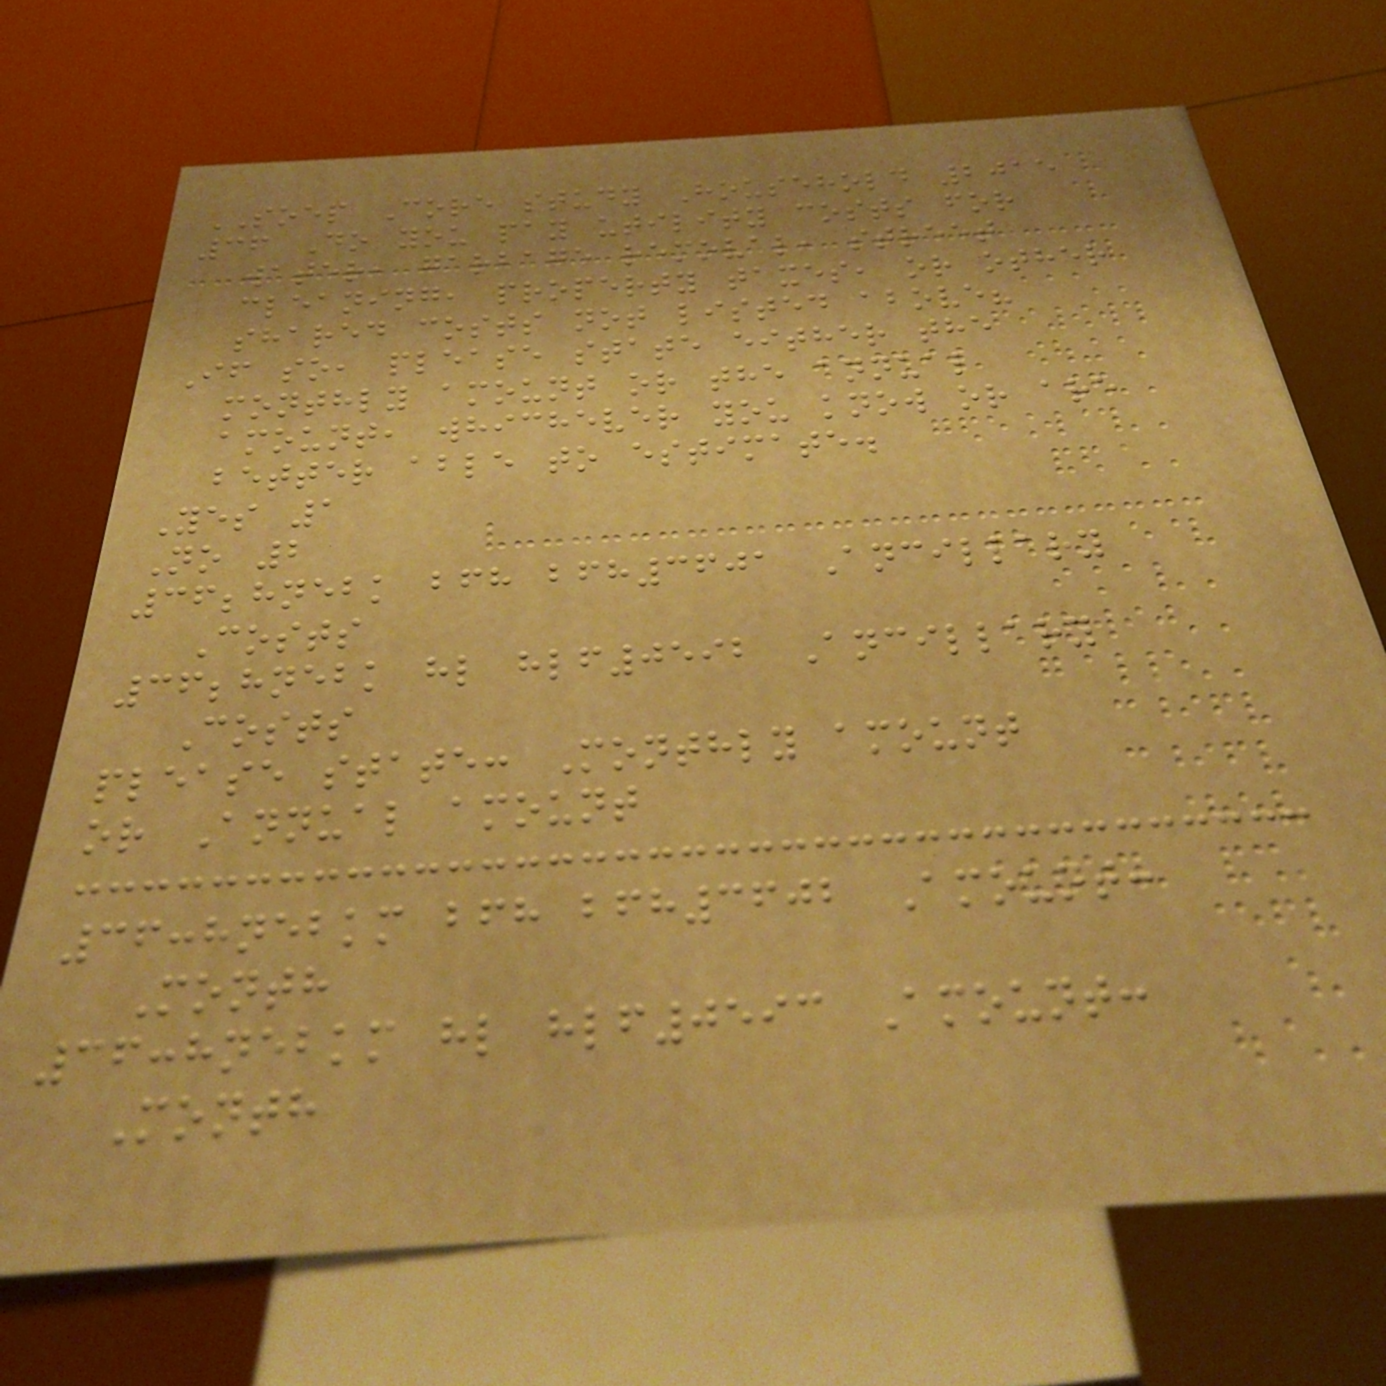SOEP Core study Household 2015
36 Do you pay utility costs for
water, garbage removal, street
cleaning, property taxes, or other
shared costs not listed above?
If so, please state either the
monthly amount or the annual
amount, whichever you know or are
better able to estimate.
Yes 1
No 2
36;hnebk bfh bfh3601 Ancillary
Costs
36;hnebk hl hlf0592 Ancillary
Costs
please state: Monthly amount
or Annual amount
36:hnebkm bfh bfh3602 Amount:
Month
36:hnebkm hl hlf0593 Amount:
Month
